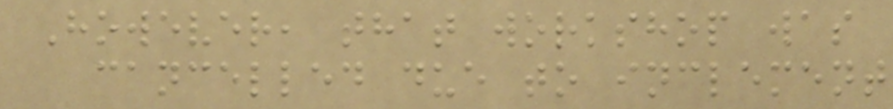However, that workshop was
cancelled due to inclement
